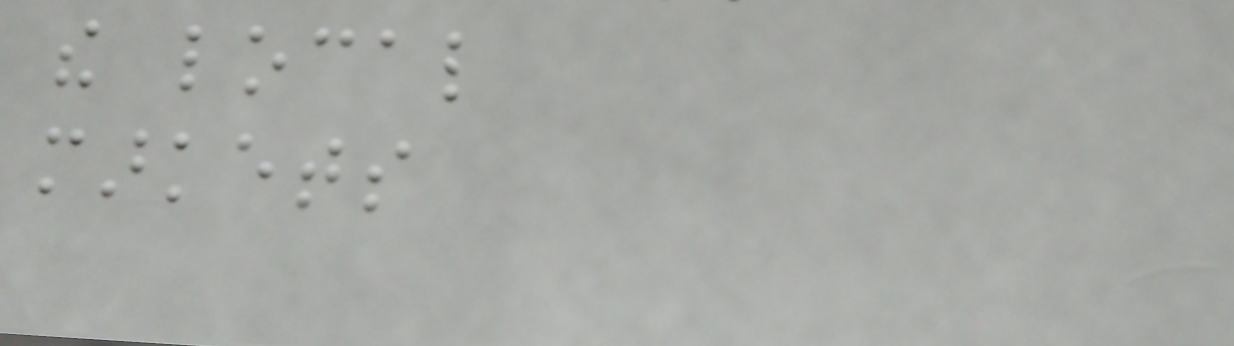the local
markets
